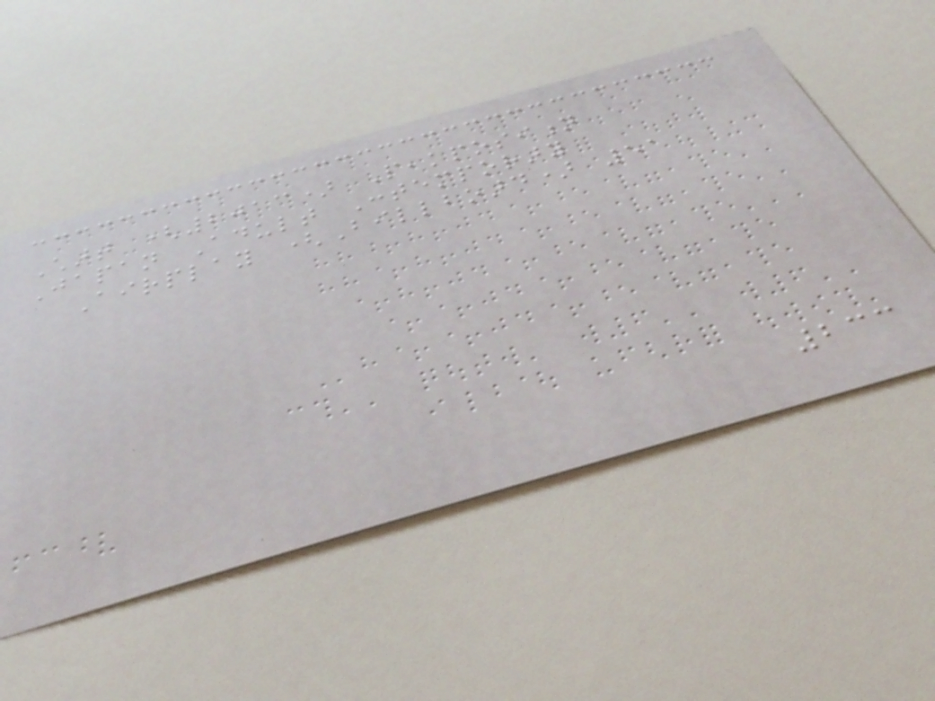Chart (2013) Peakposition
Japan Adult Contemporary
Airplay (Billboard) 51
233
